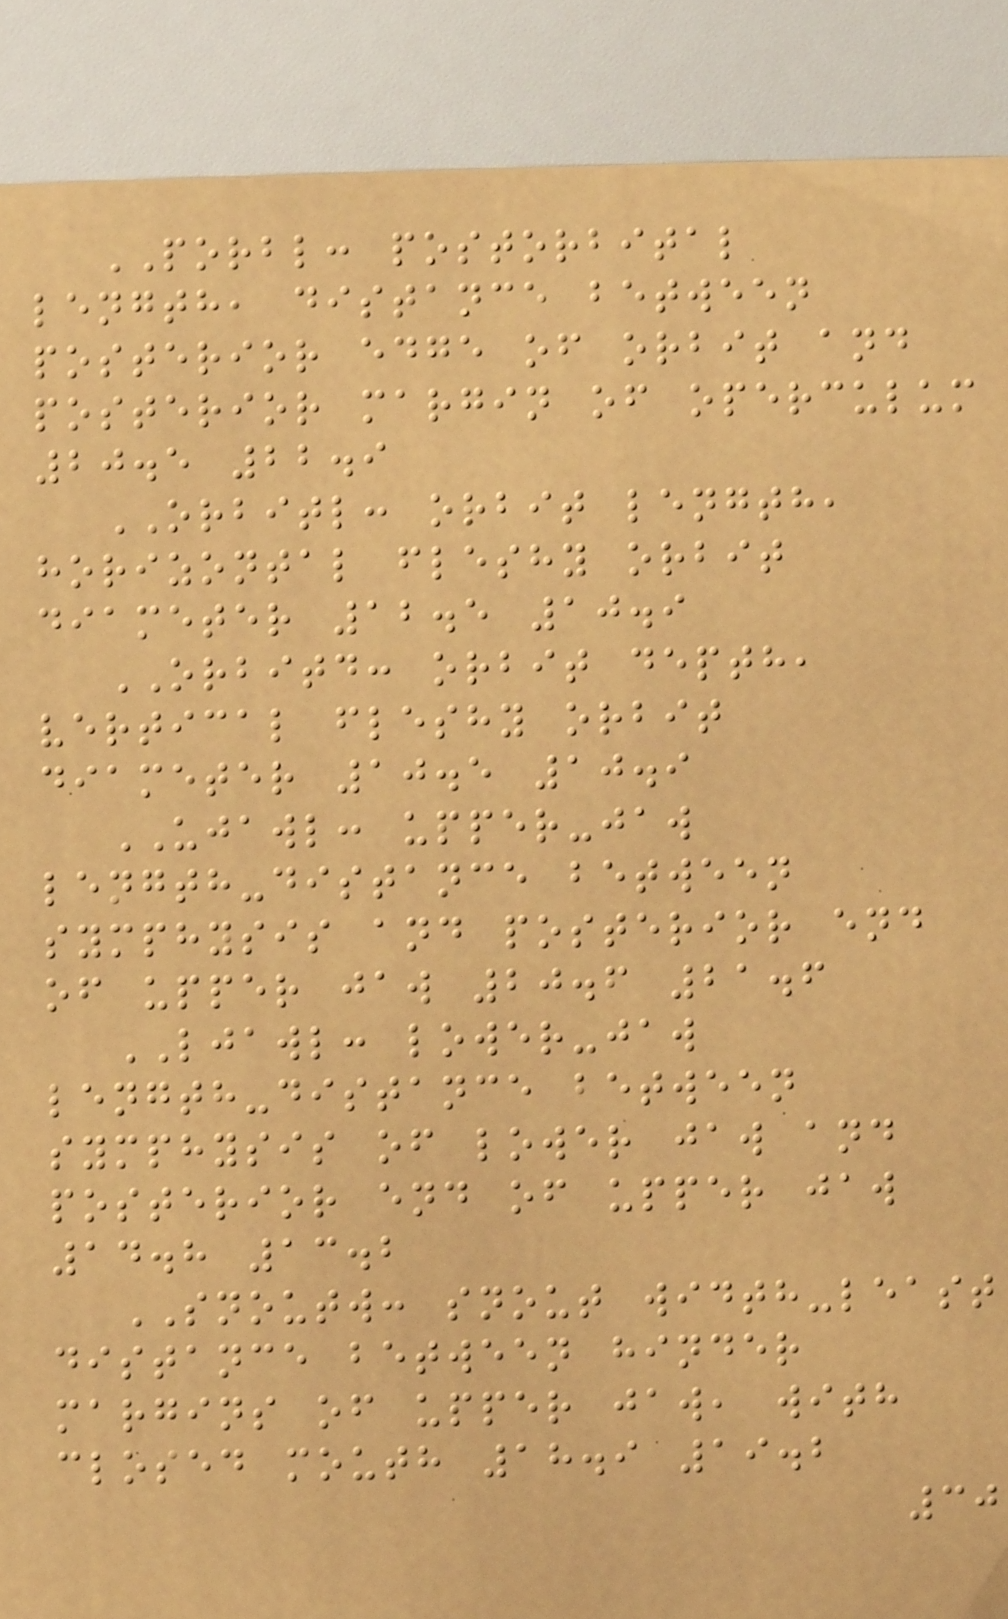PORBL: postorbital
length, distance between
posterior edge of orbit and
posterior margin of operculum
20.5 22.9
ORBITL: orbit length,
horizontal fleshy orbit
diameter 12.5 10.9
ORBITD: orbit depth,
vertical fleshy orbit
diameter 10.5 10.9
UJAWL: upper-jaw
length-distance between
symphysis and posterior end
of upper jaw 20.6 21.6
LJAWL: lower-jaw
length-distance between
symphysis of lower jaw and
posterior end of upper jaw
14.8 13.2
SNOUTW: snout width-least
distance between hinder
margins of upper jaw, with
closed mouth 18.9 19.2
30
